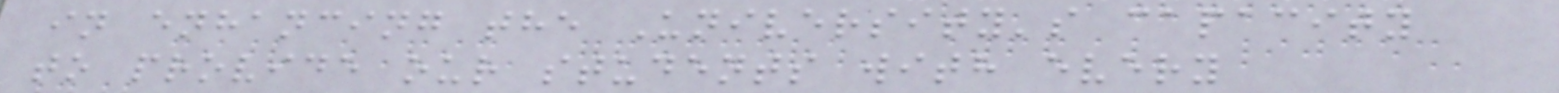in enhancing the University's capacity
to provide our students with every
